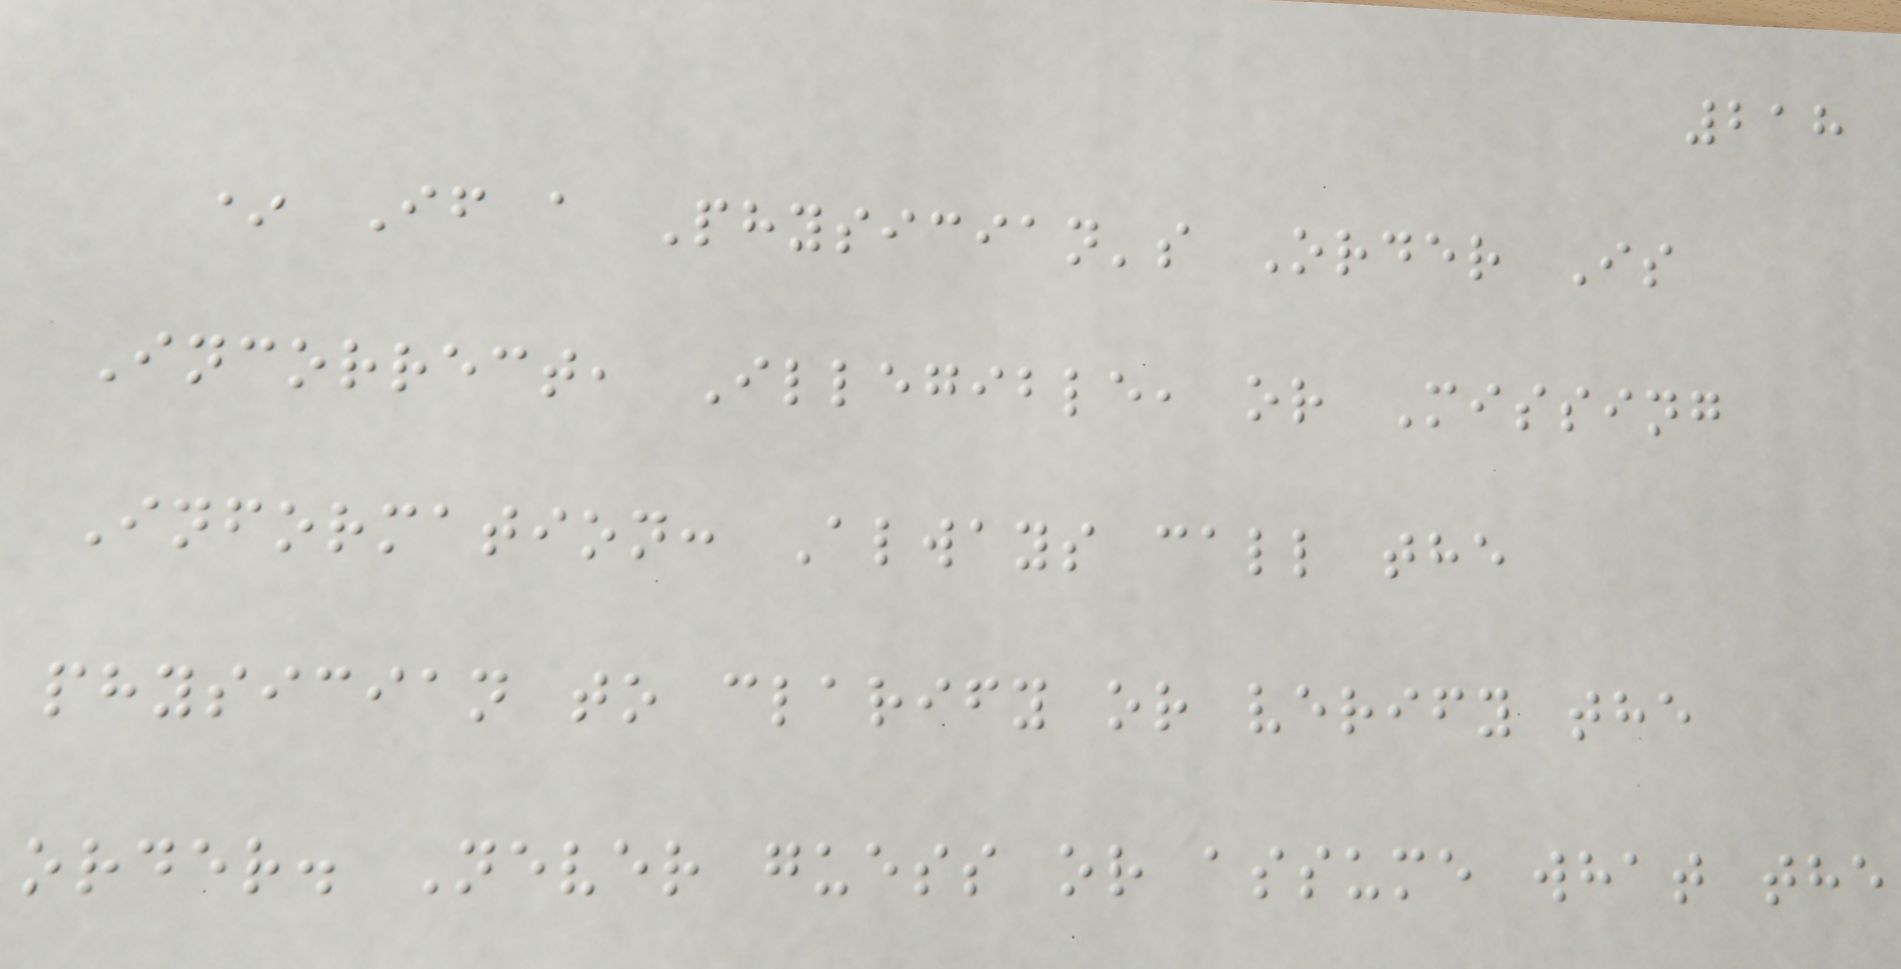218
* If a Physician's Order Is
Incorrect, Illegible, or Missing
Information: Always call the
physician to clarify or verify the
order. Never guess or assume what the
